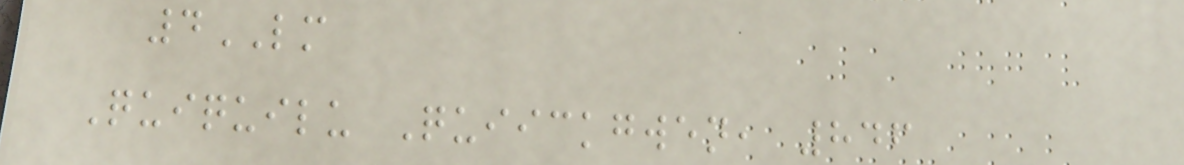4LM
Quiquilu Quiickgwen, 846
